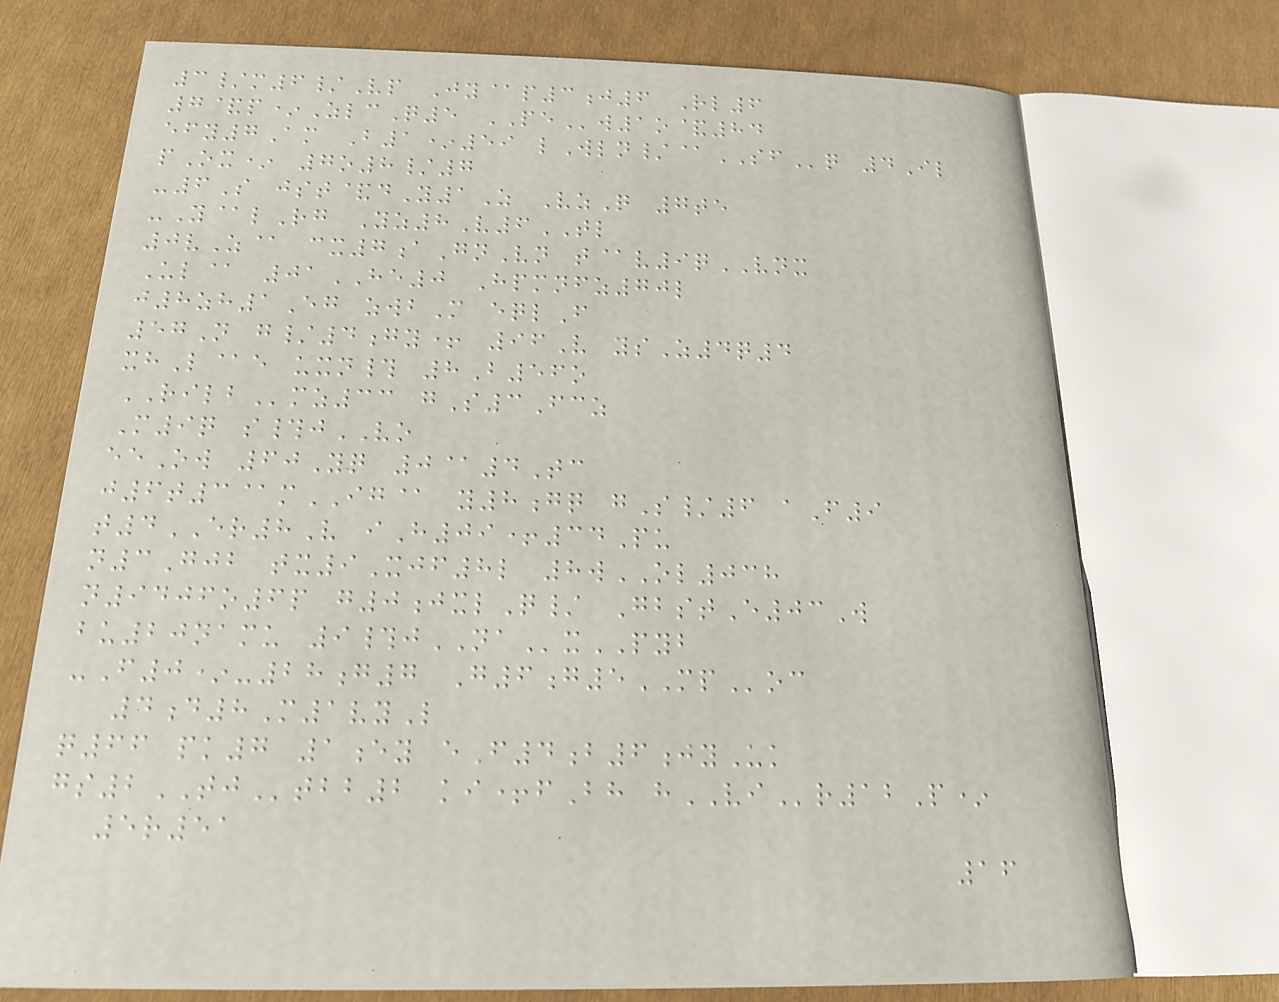3/m6/Vp Jy@p3j6 Rl6
7&p*ZlcQ5 PEw1o&84
efy7Am B1*59 lWln/@SFq 4Il
pOx* 7o8/7
-6S jst&dY1Z VzQ 7te
-Y@lRg Yz8V6TL
0vZ@ cx7aGnVn t@v9qVNX
Ul@ 01HE0 Hpmnfz70l
j8zh1Eg zwbM eqlF
57N g/4gy+ 96V ysZ4q4
xhL@e uxn# 8B56o
RILBmz33 gS3Fcz
M9q s#jVO
eeOw 60Yq 0@4Tc
j6t3@mIG@ y8gq gS/6 aF9
t4ER8V iH09+34Pu
n3Gjb tx9Xjf8l 8wOL038
n9406o6p g0jxlQ/ GbstE03W
bu20namu 9#jNAxPYB
-F0*-28g7 G6g5MPoc
4d8M1vyL
q66 pk7 1ey eF4b6jyUk
gs2TJtbb2 ki+fBh hVIr12P*
5r51
16
